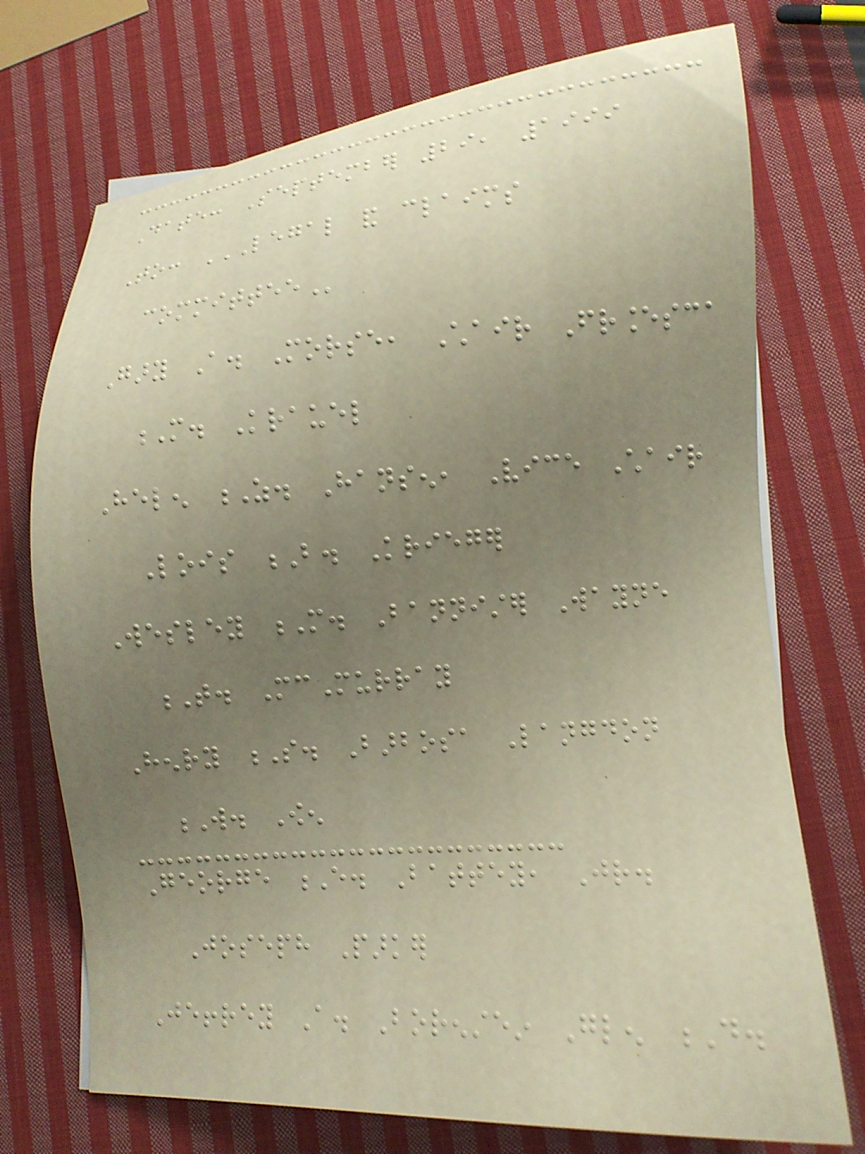Date: September 29, 1999
To: LEGAL AND CLAIMS
COMMITTEE
Gary A. Morse, Chair Francesca
M. Krauel
Helen Z. Hansen, Vice Chair
Lois B. Krieger
Wesley M. Bannister Wayne
T. McMurray
Henry S. Barbosa Langdon
W. Owen
George E. Battey, Jr.
Joseph Parker
Jeffrey A. Borenstein Glen D.
